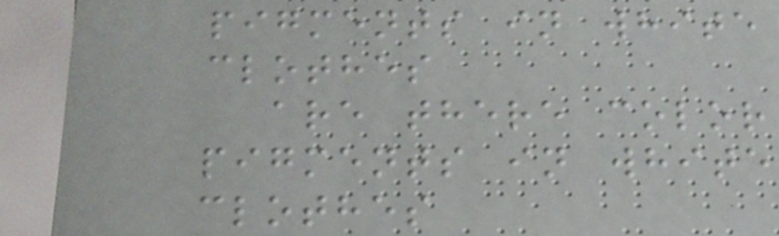pigments in white
clothes
are there color
pigments in white
clothes
